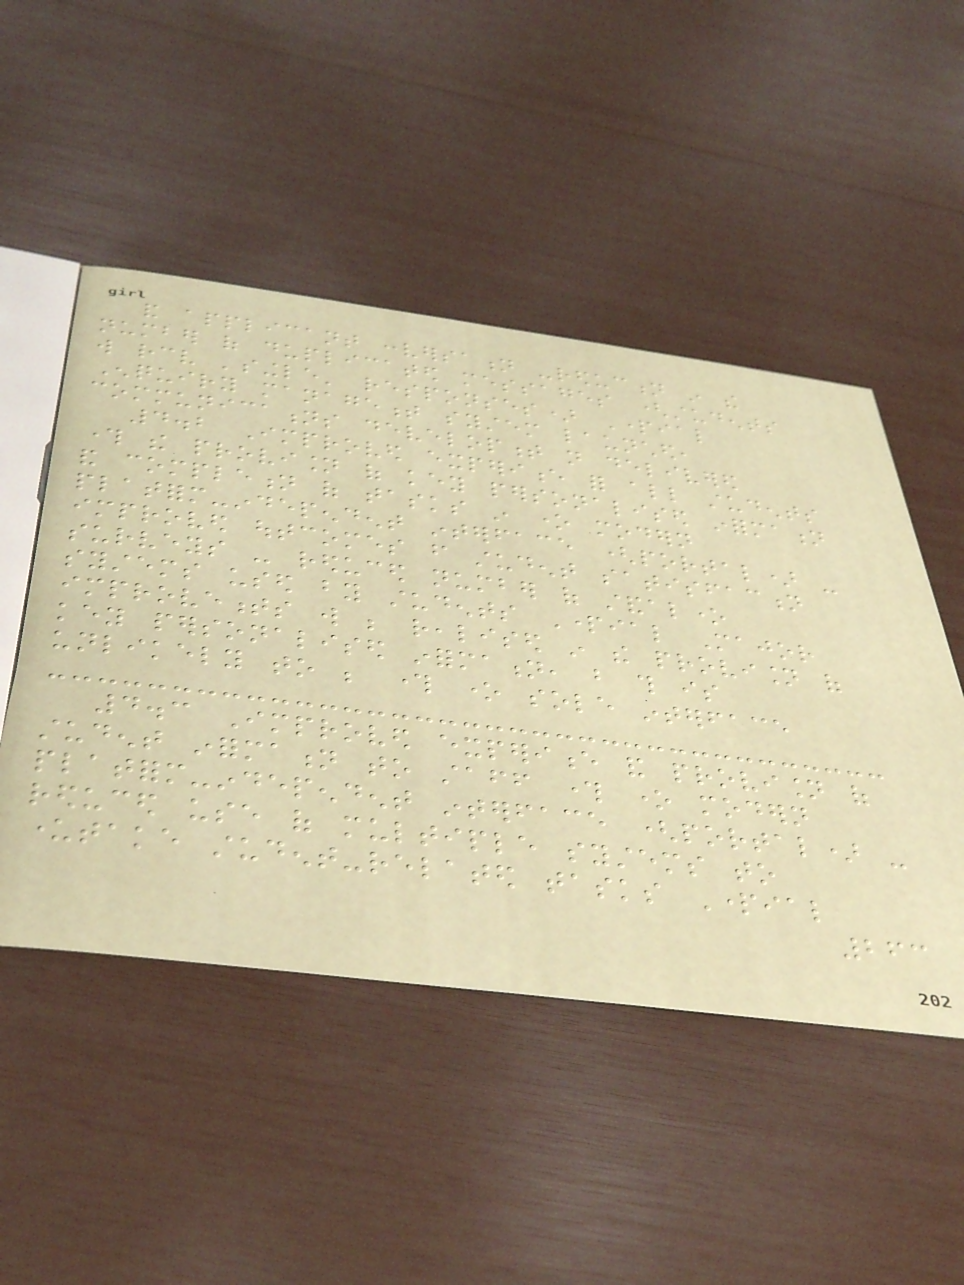and applicant conversation -reduction in the
number of duplicated messages (students
will receive 'single' responses) Partial
Enquiry management system launched,
communications development not delivered
4.2 Improved experience for all students
through the provision of key personalised information
and completion of tasks in one modern
platform-independent interface (portal) -
improved outcomes from student satisfaction
surveys - reduced number of standalone
systems used by students Partial Major
improvements will be realised in the provision of
key personalised information, but this is
unlikely to be through one sole interface
4.3 Improved experience and provision of
student information to staff through one modern
platform-independent interface (portal) -
reduced use of multiple systems to
undertake student-related tasks Partial
263
